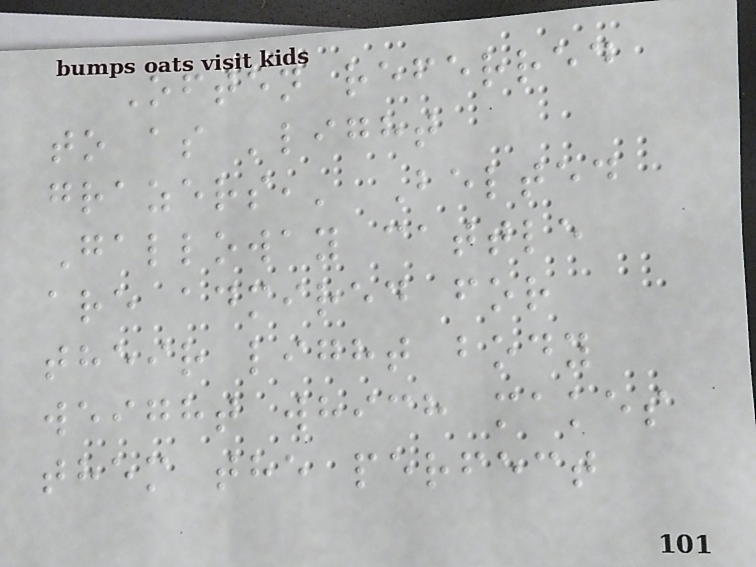Often referred
to as 'light
grazers,' Belted
Galloway cattle
are admired for
their light body
weight which makes
them the perfect
